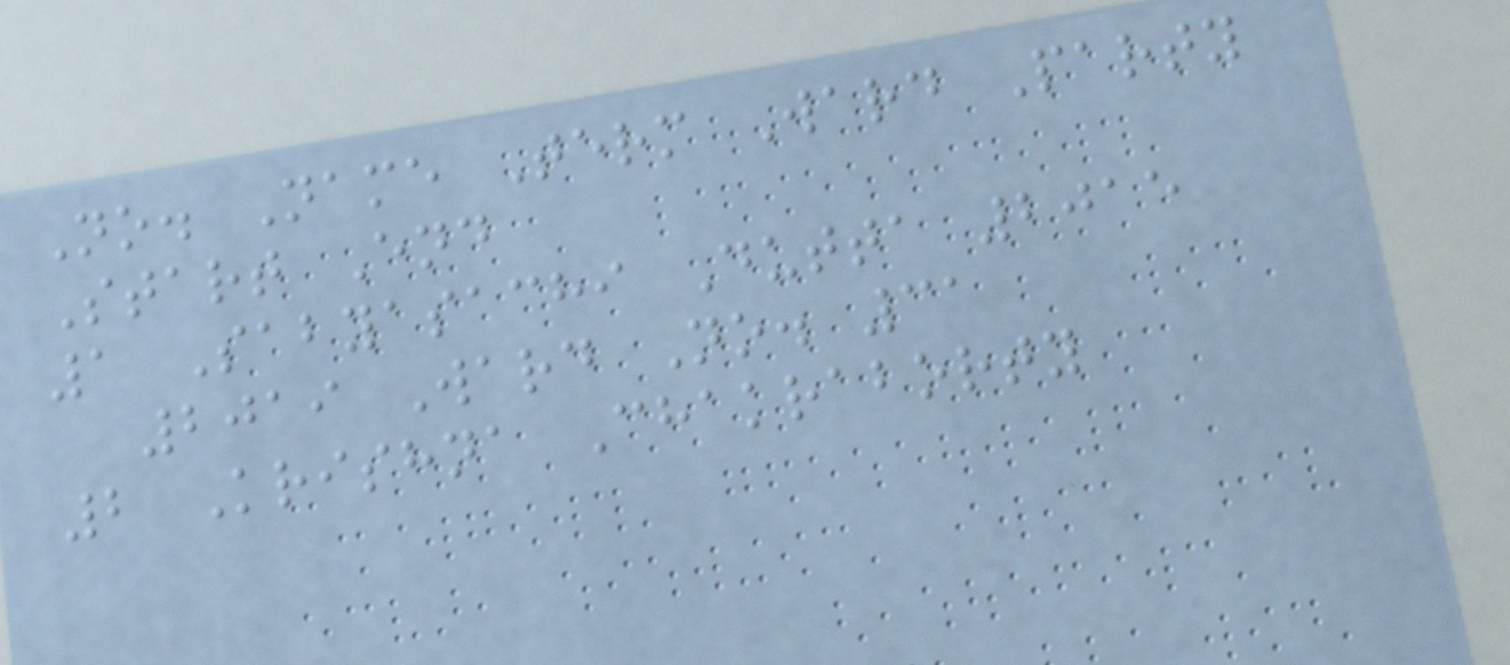No. Name Term Ward Party
Start End
1 Sabyasachi Dutta 2015
2019 Ward No. 31
2 Krishna Chakraborty
